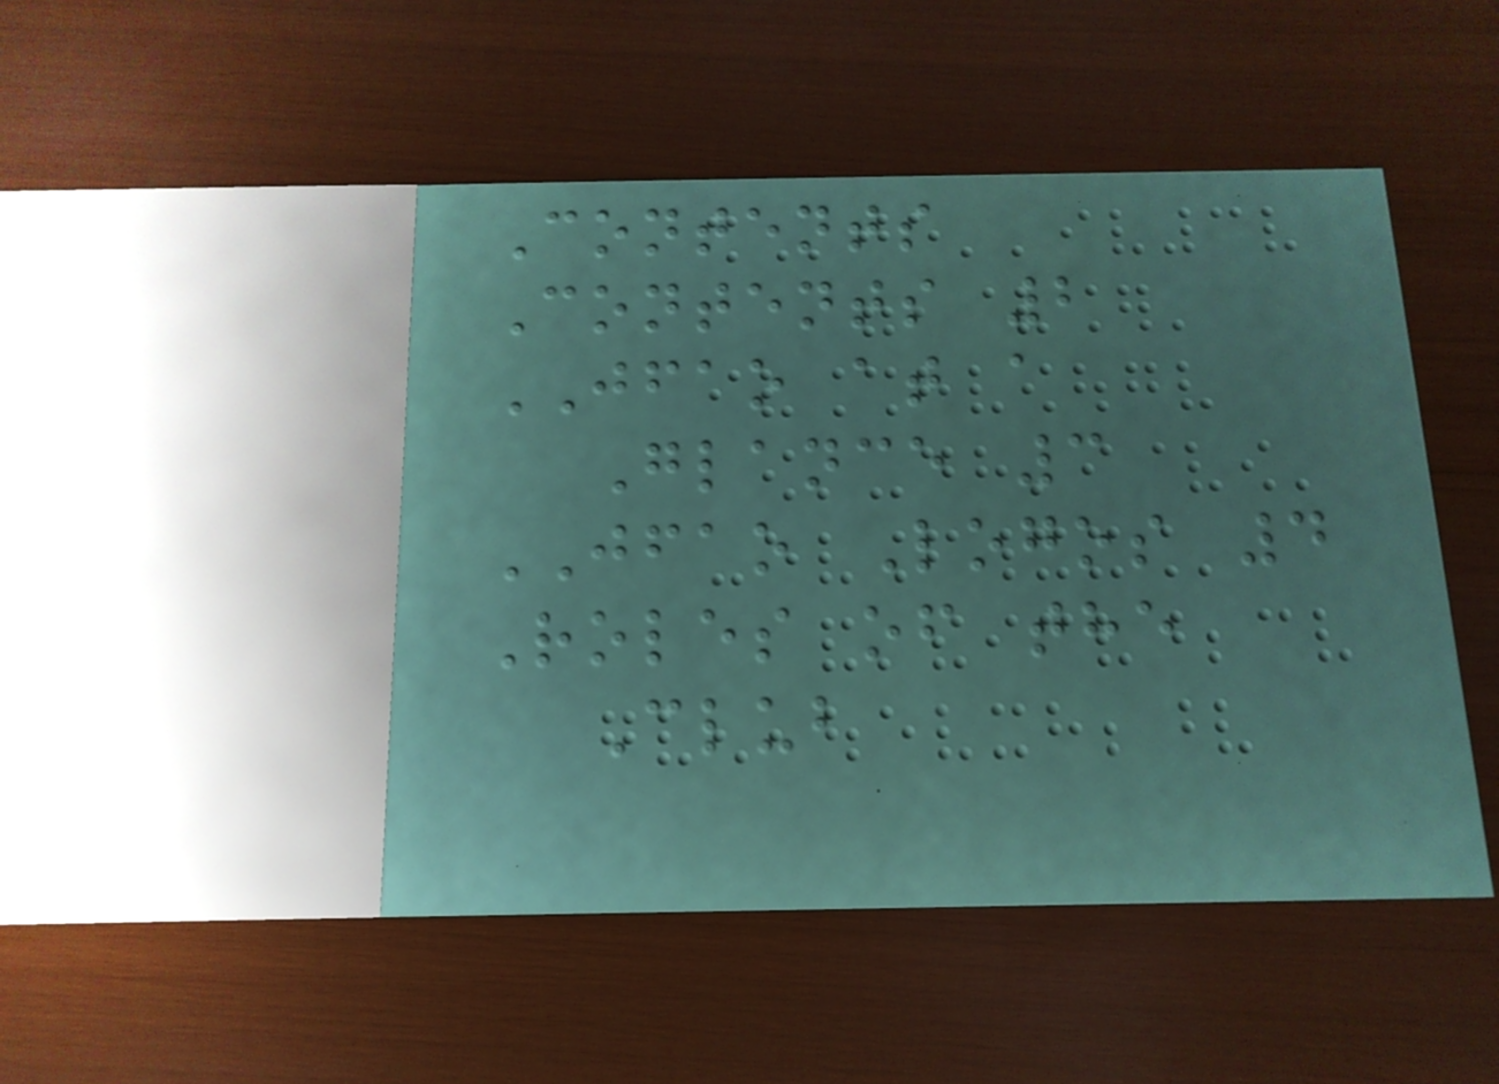Contents
Contents 2
JFAO at a
Glance 3
JFAO Logos 4
Roles of the
Club
